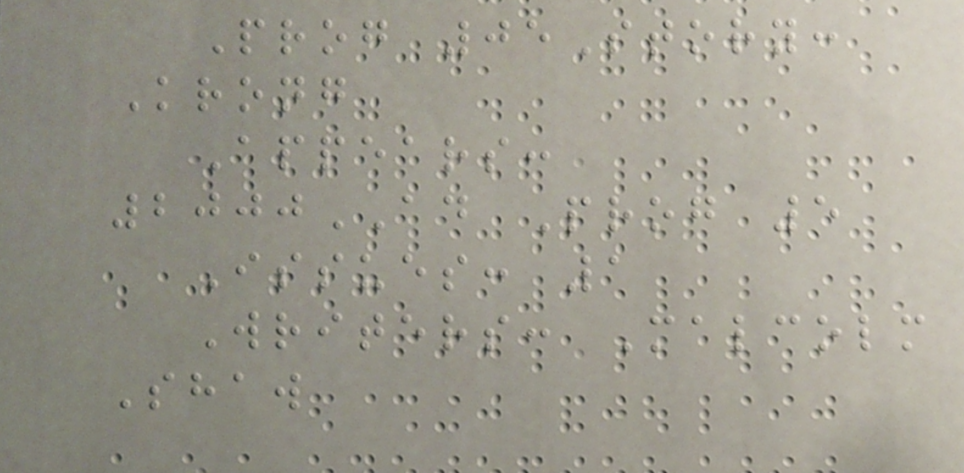Prog 05Story:
Krong
Appears:
2000AD Prog 5
Issues: 1
Writers: Malcolm
Shaw
